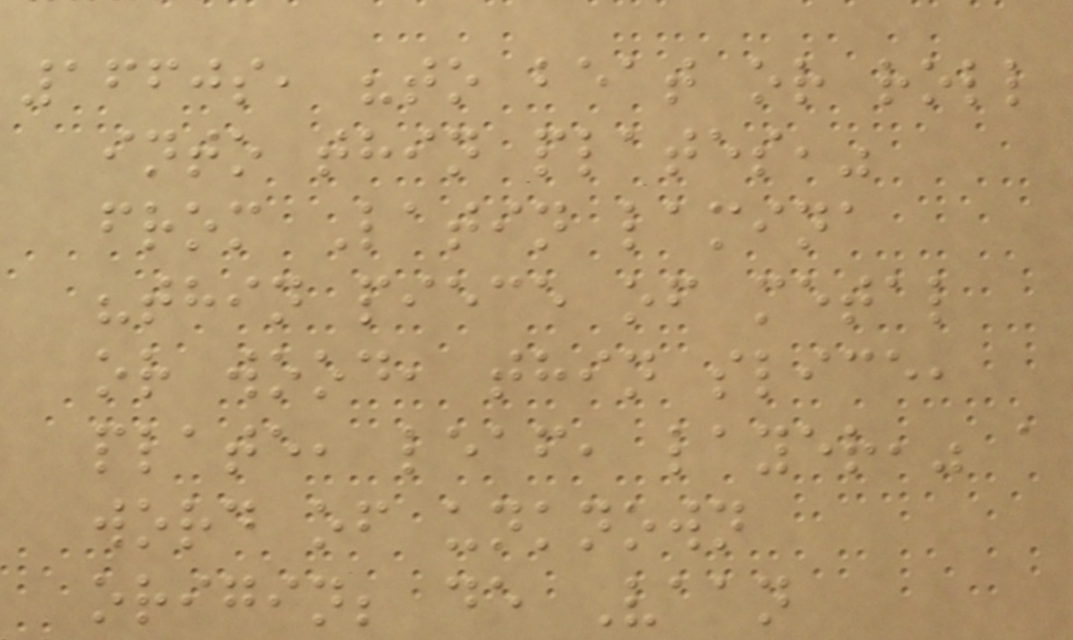1660s, "to beat or roll
into thin plates,"
from Latin lamina
"thin piece of metal
or wood, thin slice,
plate, leaf, layer," a
word of unknown
origin; de Vaan
